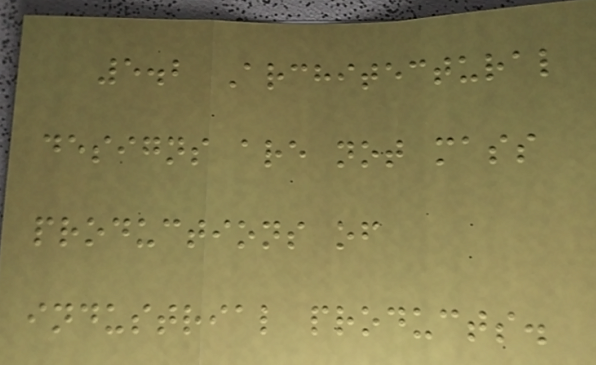5.2 Architectural
designs are not mass
productions of
industrial products.
